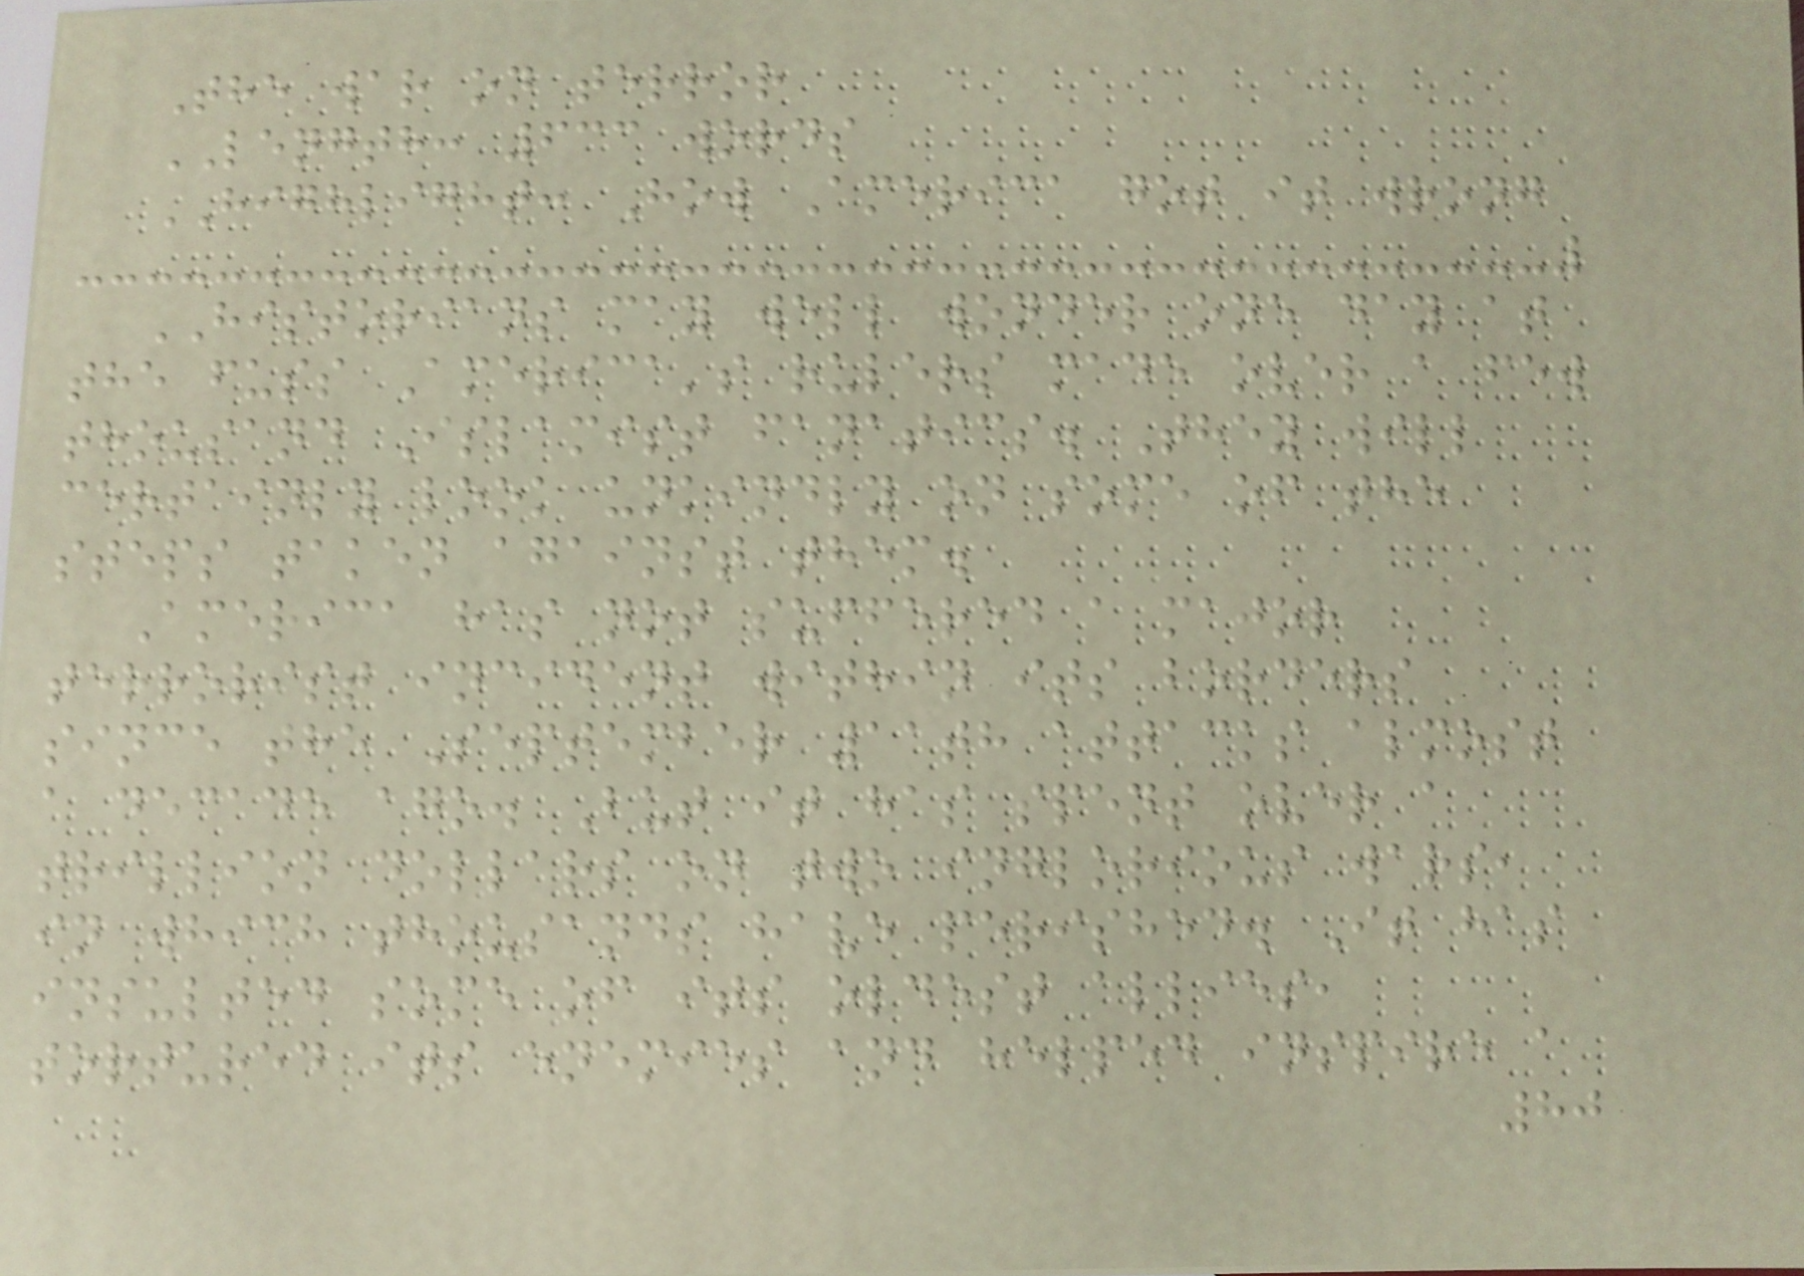The war on terror
LENGTH: 633 words
HIGHLIGHT: How America got it wrong
HISTORIANS may well wonder one day at
the fuss America's rulers made over a few
thousand Islamist fanatics. They will
certainly look unkindly on some of the
steps taken against them.
America has not suffered a major
terrorist incident within its borders
since the September 11th attacks almost
a decade ago. But it has spent over a
trillion dollars on two inglorious wars,
in which thousands have perished. It has
insulted some of its oldest allies,
tortured its enemies and helped inspire a
80
